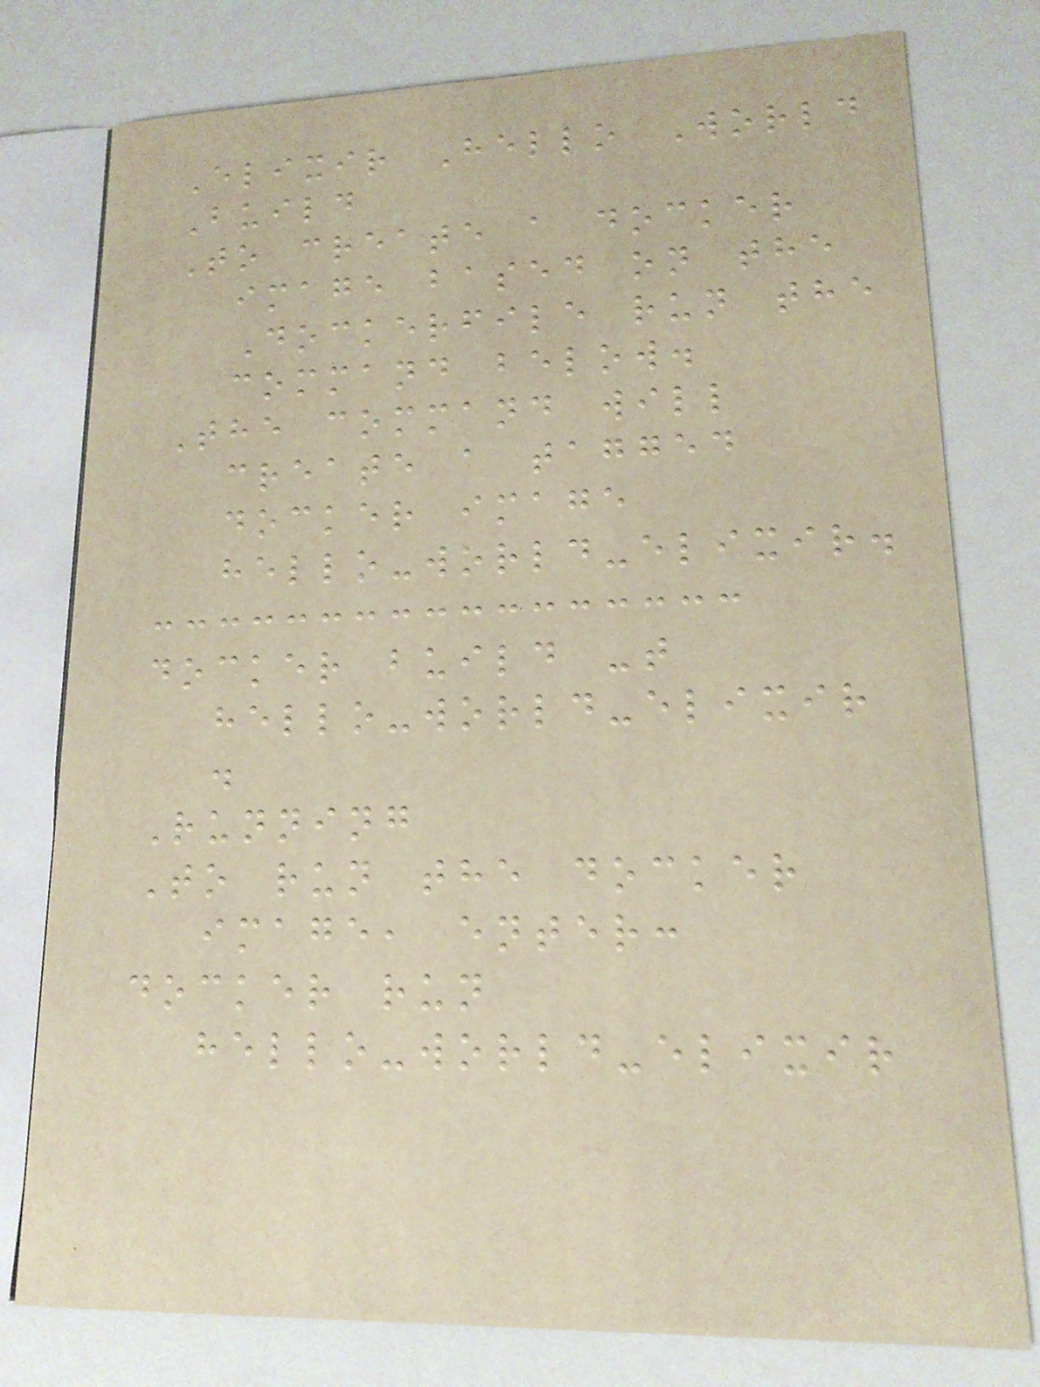Elixir Hello World
Build
To create a docker
image based on the
Dockerfile run the
command below.
The command will
create a tagged
docker image
hello-world-elixir.
docker build -t
hello-world-elixir
.
Running
To run the docker
image, enter:
docker run
hello-world-elixir
